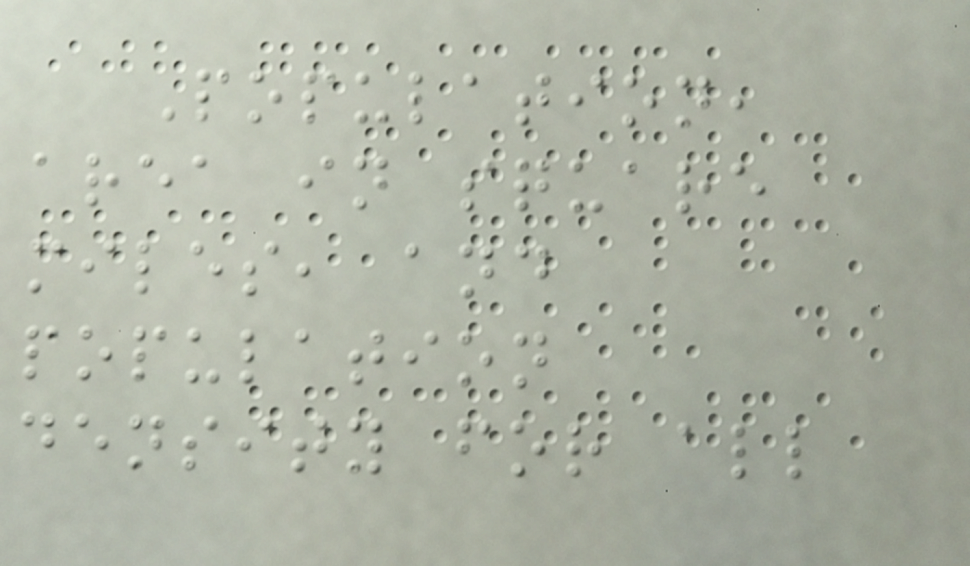Population,
area in square
miles, and
population
density for all
